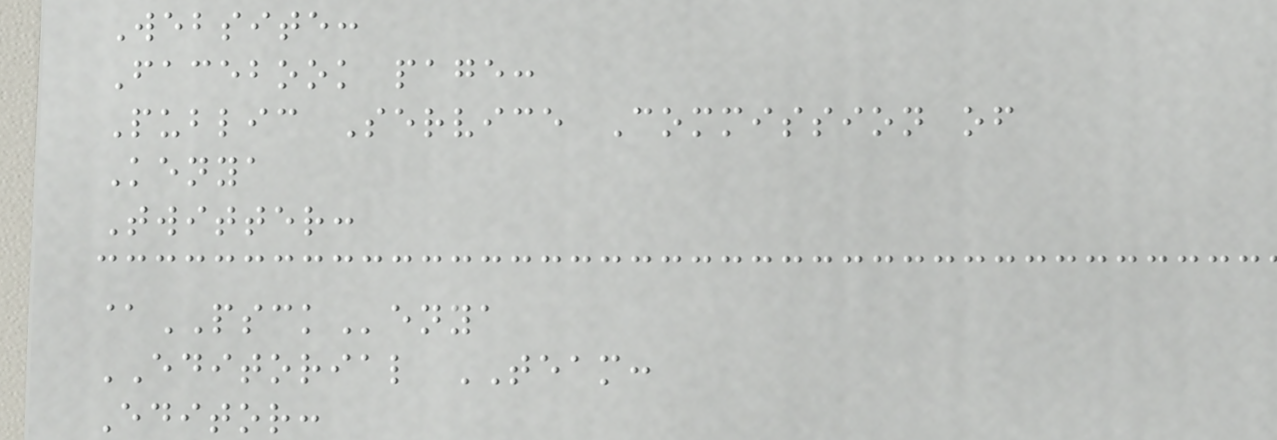Website:
Facebook page:
Public Service Commission of
Kenya
Twitter:
@PSCKenya
EDITORIAL TEAM:
Editor:
